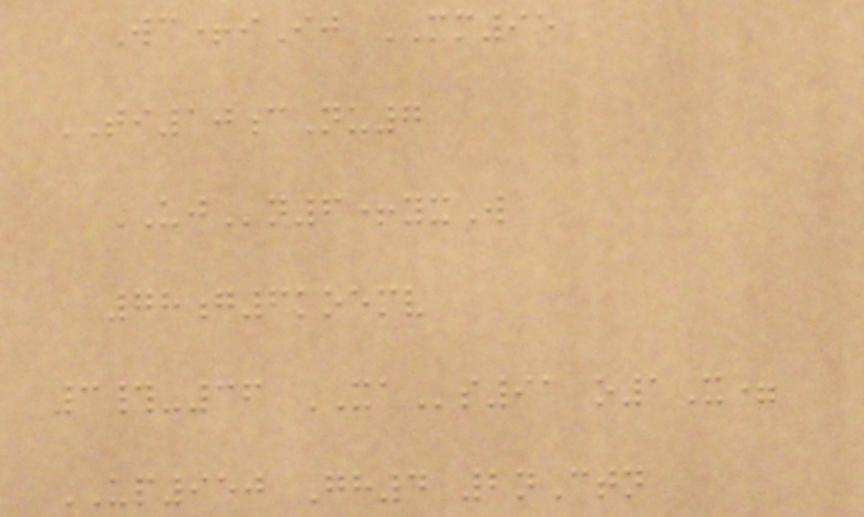Wc+iIj MM95
TI10cNu7
UJn6+yxW
78g6koemv
3#-36 XAs91 o1X=
UP950 Gh4 2nCtn
